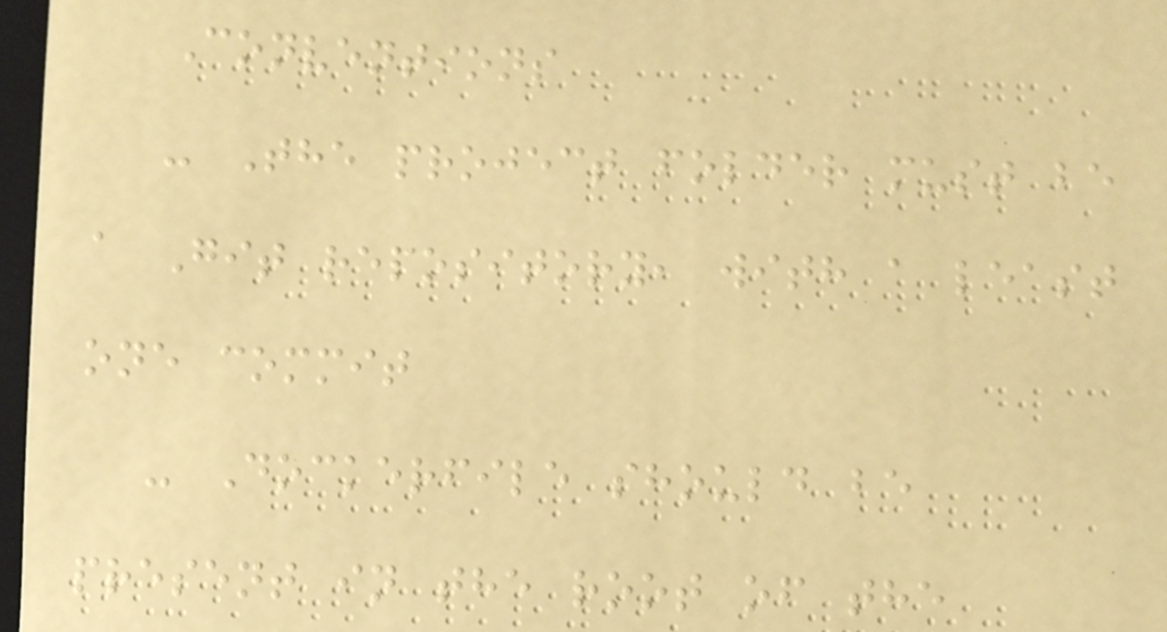Conventions
- The project folder must be
a Git repository, with a least
one commit
- Dockerfile should be
present in the root of the
